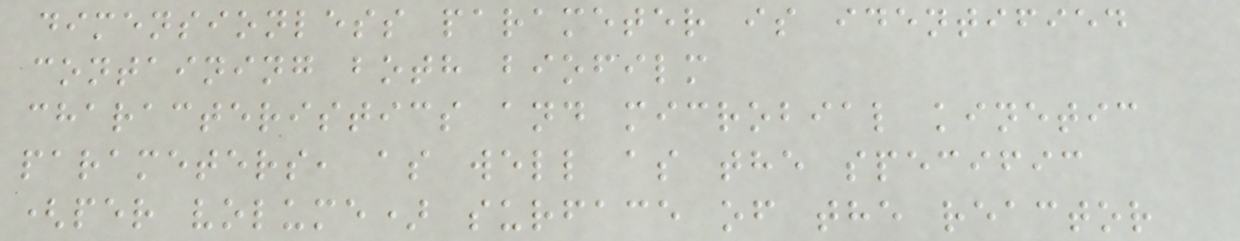dimensionless parameter is identified
containing both biofilm
characteristics and microbial kinetic
parameters, as well as the specific
(per volume) surface of the reactor
